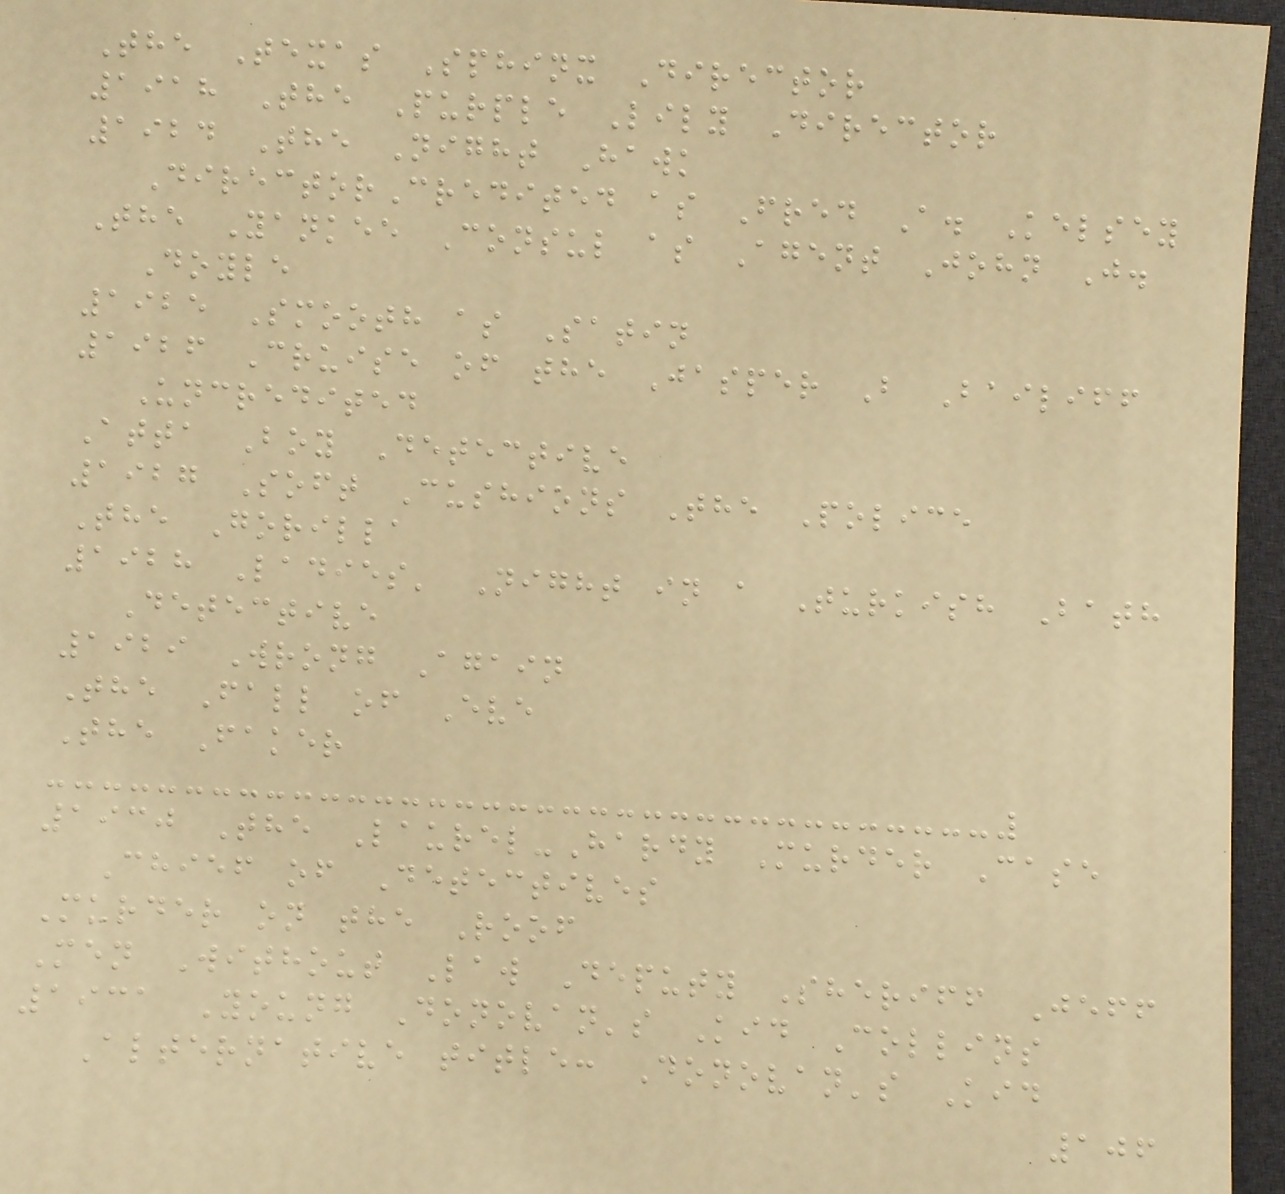The Texas Sphinx Director
1918 The Purple Lily Director
1924 The Night Hawk
DirectorCredited as Fred A. Kelsey
The Yankee Consul as Agent John J.
Doyle
1925 Smooth as Satin
1926 Cruise of the Jasper B Bailiff
Uncredited
Atta Boy Detective
1927 Soft Cushions The Police
The Gorilla
1928 Ladies' Night in a Turkish Bath
Detective
1929 Wrong Again
The Fall of Eve
The Faker
1930 The Laurel-Hardy Murder Case
Chief of Detectives
Murder on the Roof
Men Without Law Deputy Sheriff Jeff
1931 Young Donovan's Kid Collins
Alternative title: Donovan's Kid
106
